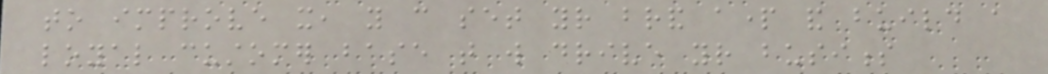to improve it, you can set your brand apart and build a
loyal customer base that will drive your business
